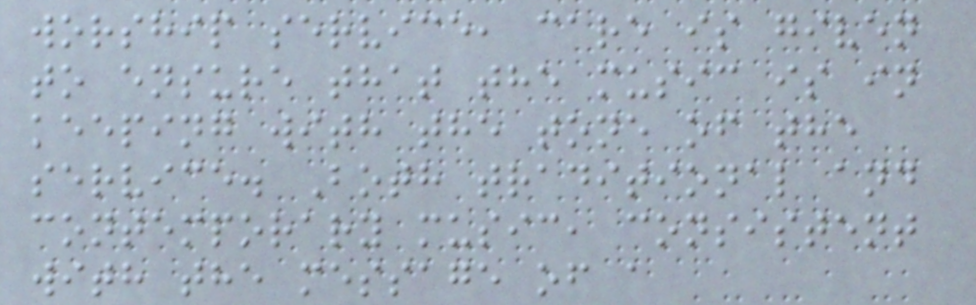worship service, care is given
to ensure that the music is in
keeping with the tone of the
service. Both traditional and
contemporary music, consistent
with the message of a
